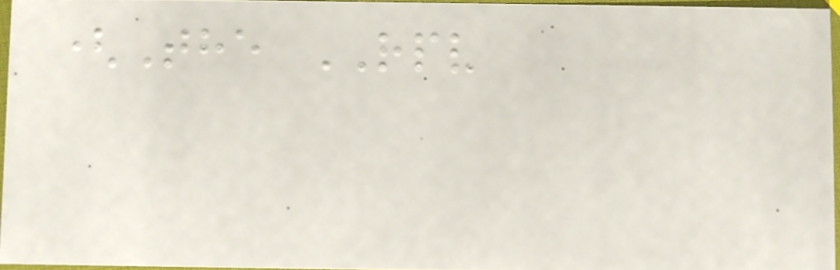(The RPV
